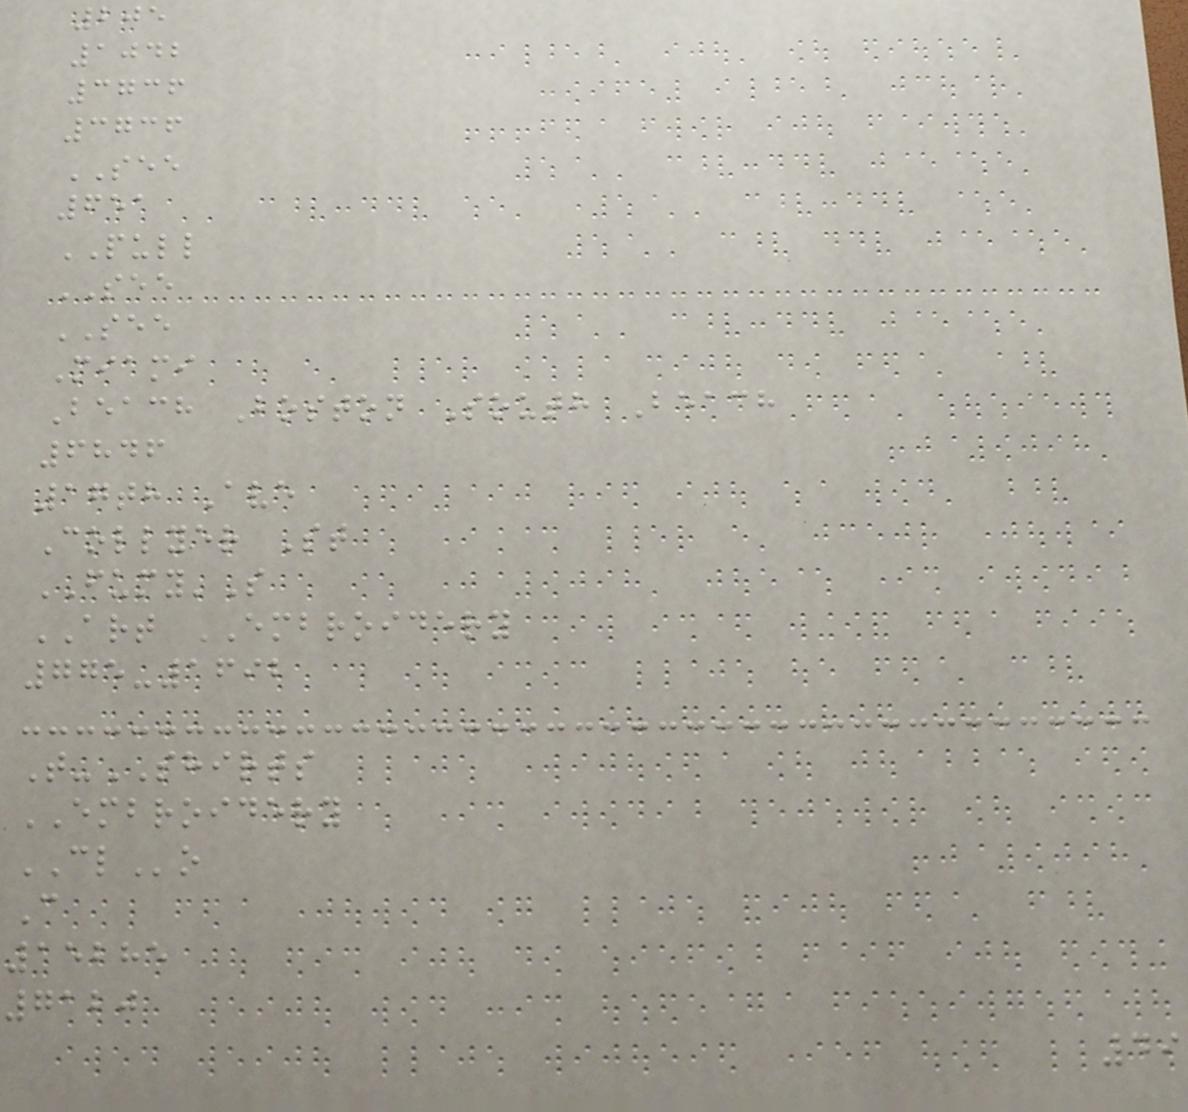205
1042
3736
3736
SEE
651
PULL
SEE
SEE
Miami
Beach Boston South Beach
6846
17th Ave
Collyer St
FUMY'S
ART EMBROIDERY
775-1692
T-SHIRTS
EMBROIDERY
CLo
C
15285
7120
49
